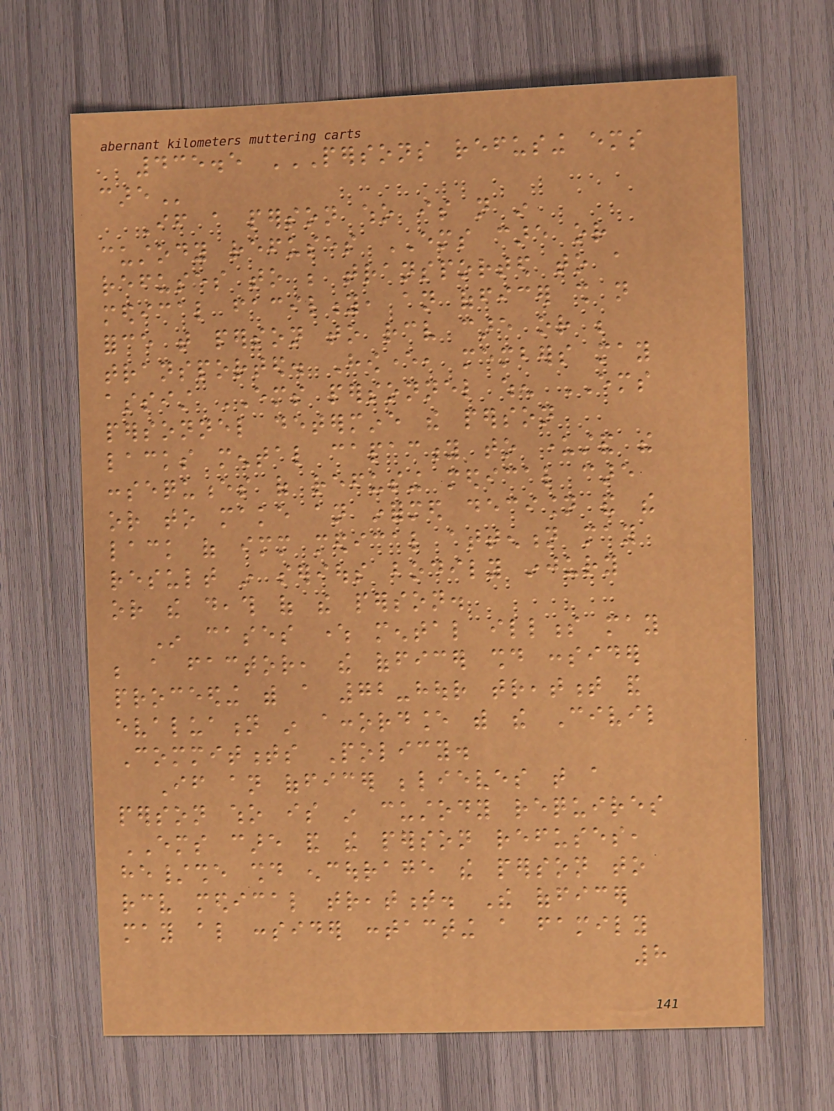435.5 PERSONS REFUSING EMS
CARE
If a person who is not in
custody refuses EMS care or
refuses to be transported to a
medical facility, an officer shall not
force that person to receive care or be
transported. However, members may
assist EMS personnel when EMS
personnel determine the person
lacks mental capacity to understand the
consequences of refusing medical care
or to make an informed decision and the
lack of immediate medical attention may
result in serious bodily injury
or the death of the person.
In cases where mental illness may
be a factor, the officer should consider
proceeding with a 72-hour treatment and
evaluation in accordance with the Civil
Commitments Policy.
If an officer believes that a
person who is in custody requires
EMS care and the person refuses,
he/she should encourage the person to
receive medical treatment. The officer
may also consider contacting a family
8
